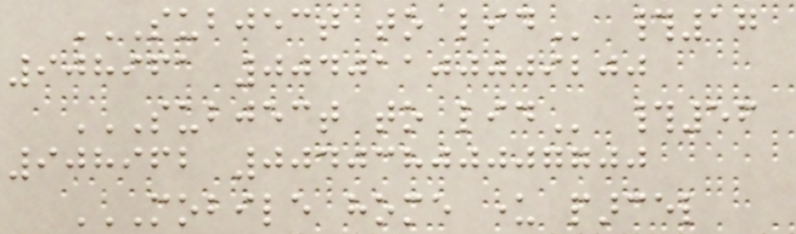SUBJECT TO LID #17
908961 00401100009200
SUBJECT TO LID #56
908962 00403800007700
MOBILE HOME UNDER PARCEL
